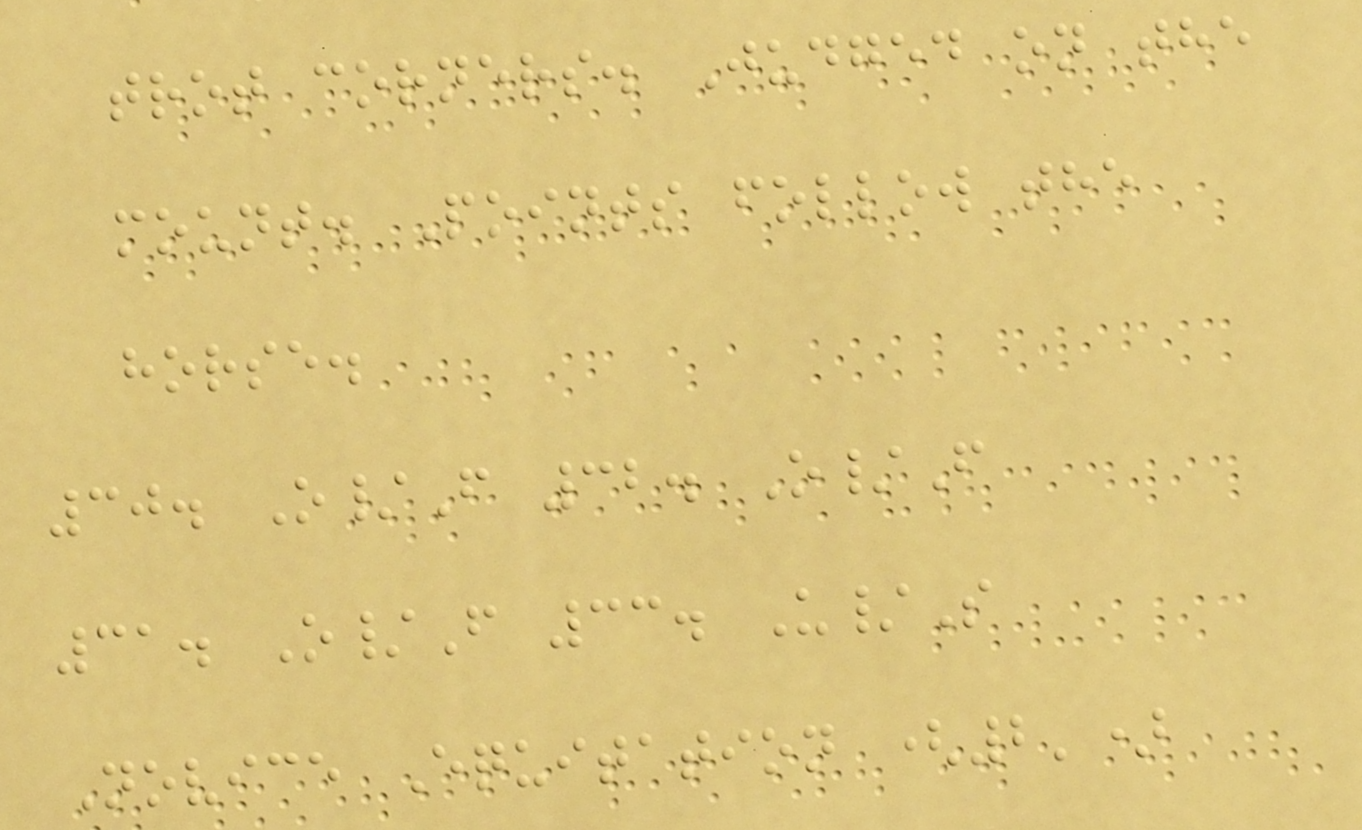trot corners. Judged on the
mount. Points follow the
horse.
30. O/F 32. O/F
31. O/F 33. U/S
Novice Equitation (2')
